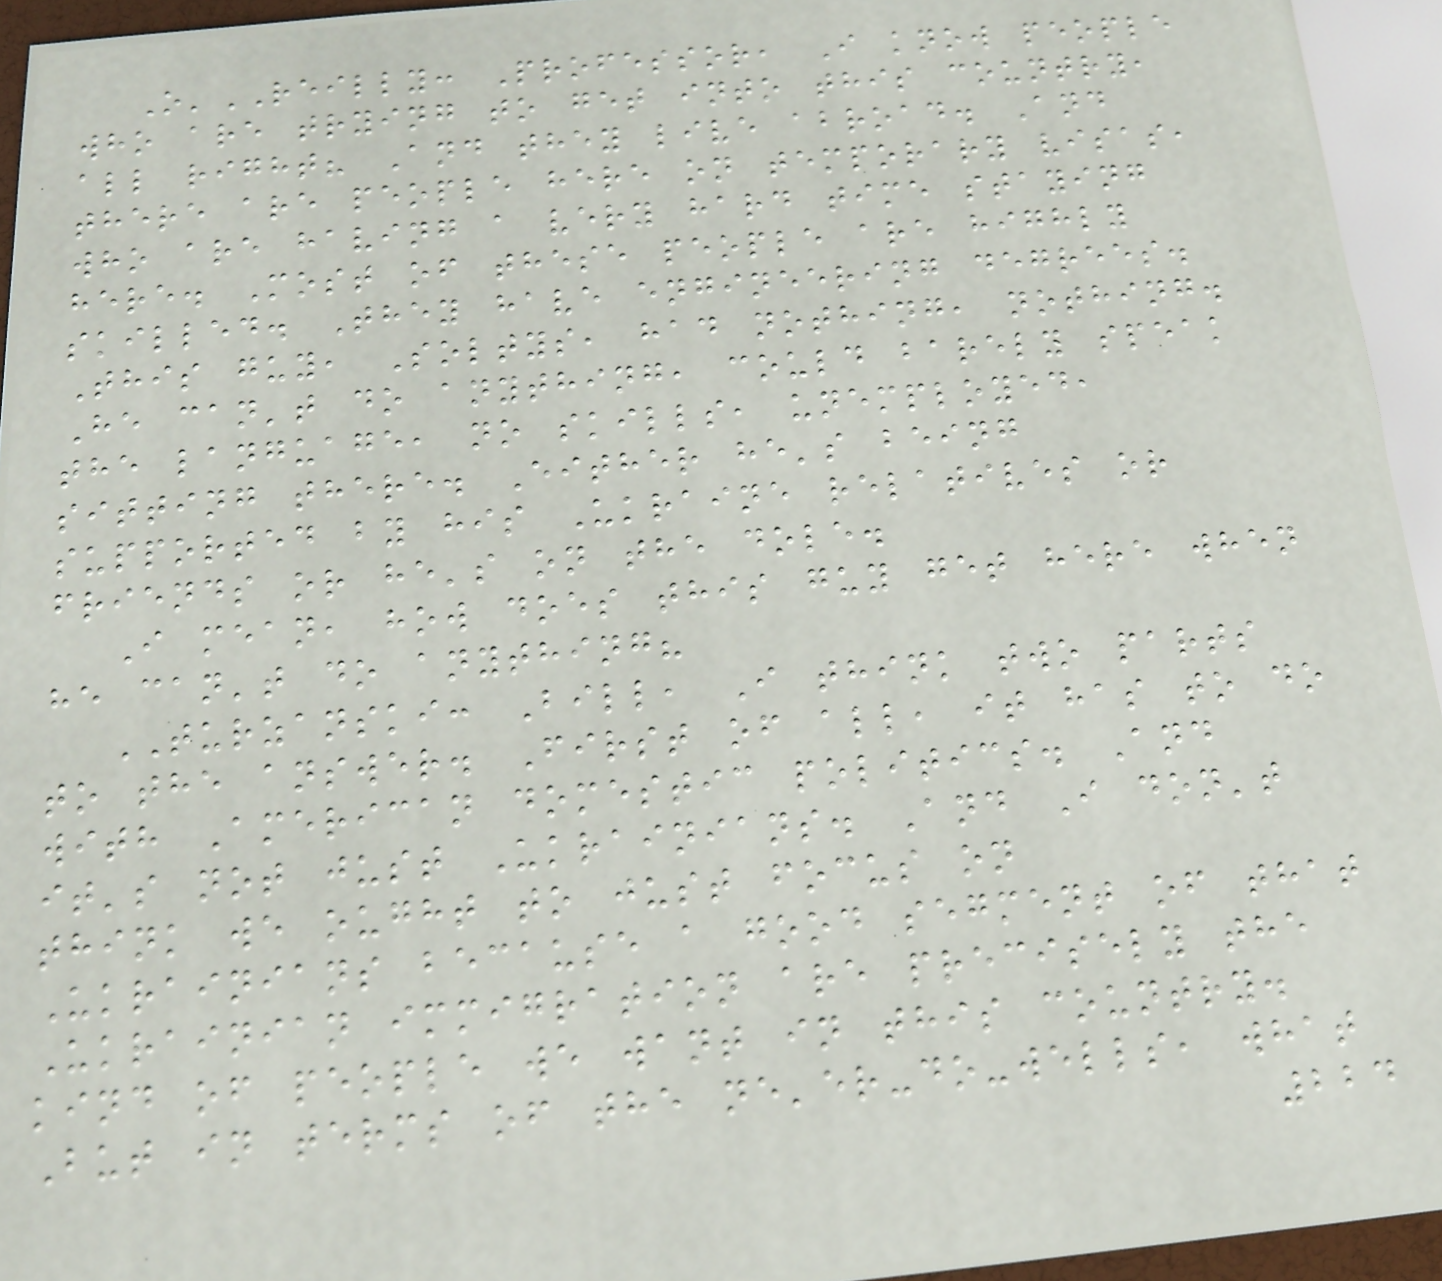O'REILLY: Professor, I know people
who are trying to get into this country,
all right? And they live abroad. And
there are people here on temporary visas,
who are having a very hard time staying
here. Most of these people are highly
skilled. They have engineering degrees.
This guy, Soltys, had nothing, nothing.
He can't do anything, could barely speak
the language, no skills, unemployed,
sitting there. Either he's being
supported by his Ukraine relatives or
friends or he's on the dole.
I mean, how does this guy get here when
he can't do anything?
TURZANSKI: Bill, I think two parts
to the answer. First of all, it has to do
with American domestic politics. And
it's not just Ukrainians. And I don't
think we ought to just focus on
Ukrainians because a good segment of that
Ukrainian immigration are precisely the
kind of people we want in this country.
But in terms of the ne'er-do-wells, what
224
